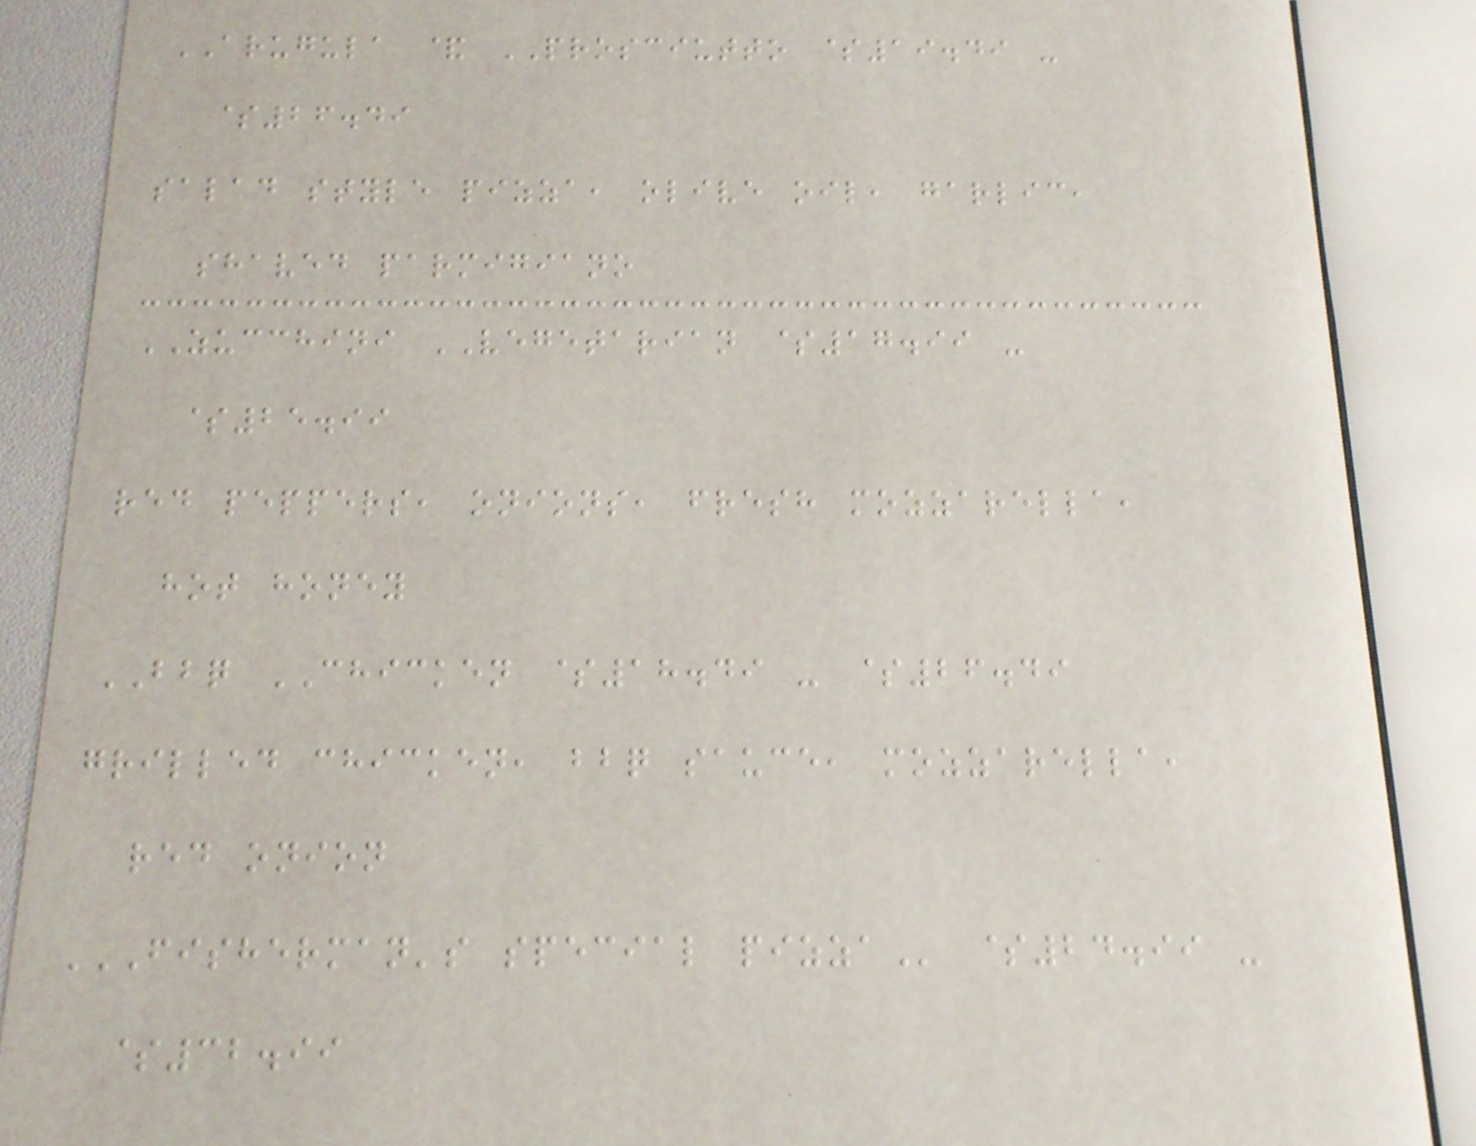ARUGULA & PROSCIUTTO $19.49 -
$26.49
salad style pizza, olive oil, garlic,
shaved parmigiano
ZUCCHINI VEGETARIAN $17.99 -
$25.99
red peppers, onions, fresh mozzarella,
hot honey
BBQ CHICKEN $18.49 - $26.49
grilled chicken, bbq sauce, mozzarella,
red onion
FISHERMAN'S SPECIAL PIZZA $24.99 -
$32.99
